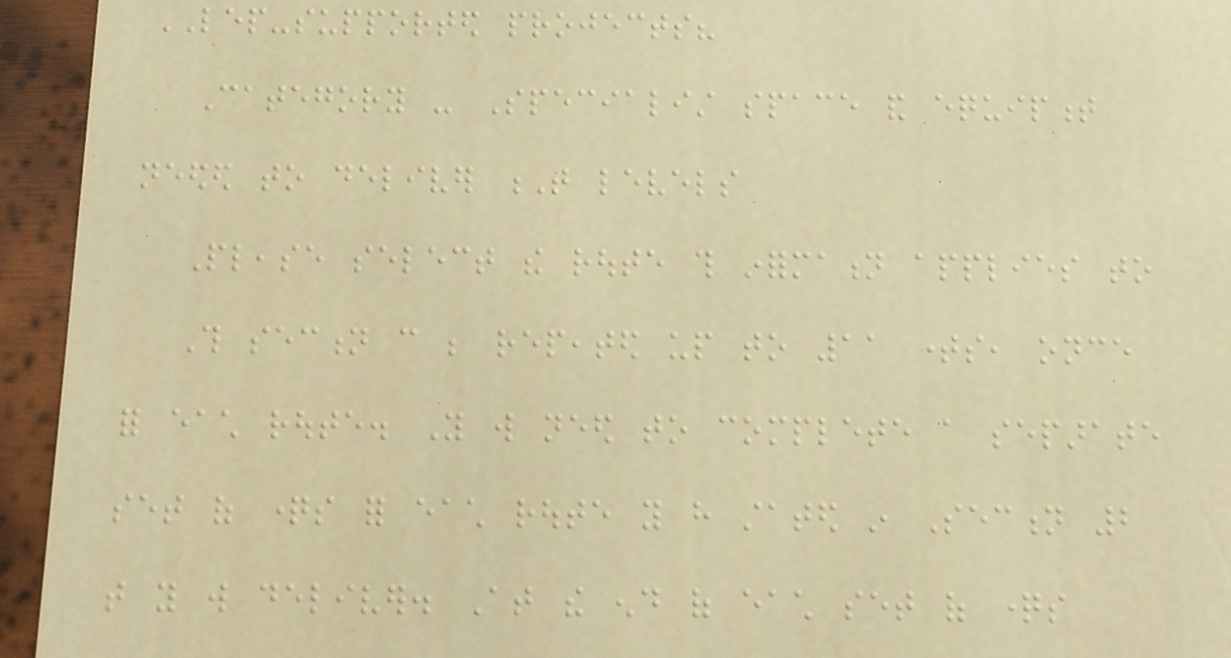LEP-supported projects?
Category - Specialist space and equipment
needed to deliver T levels
Please select the route this information applies to
This section can be repeated up to 11 times, once
for each route. You will need to complete a separate
set of questions for each route you have stated in Section 2
that you will deliver. At the end of each set of questions
